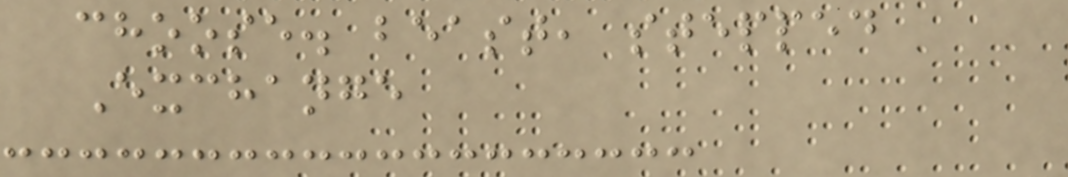choose. beast, stepped
Exchange
